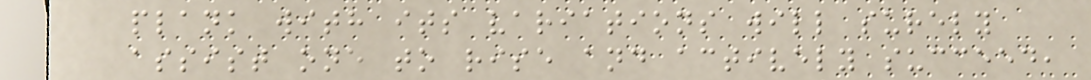plank with its variations will surely
assist one to rise and actively succeed,
